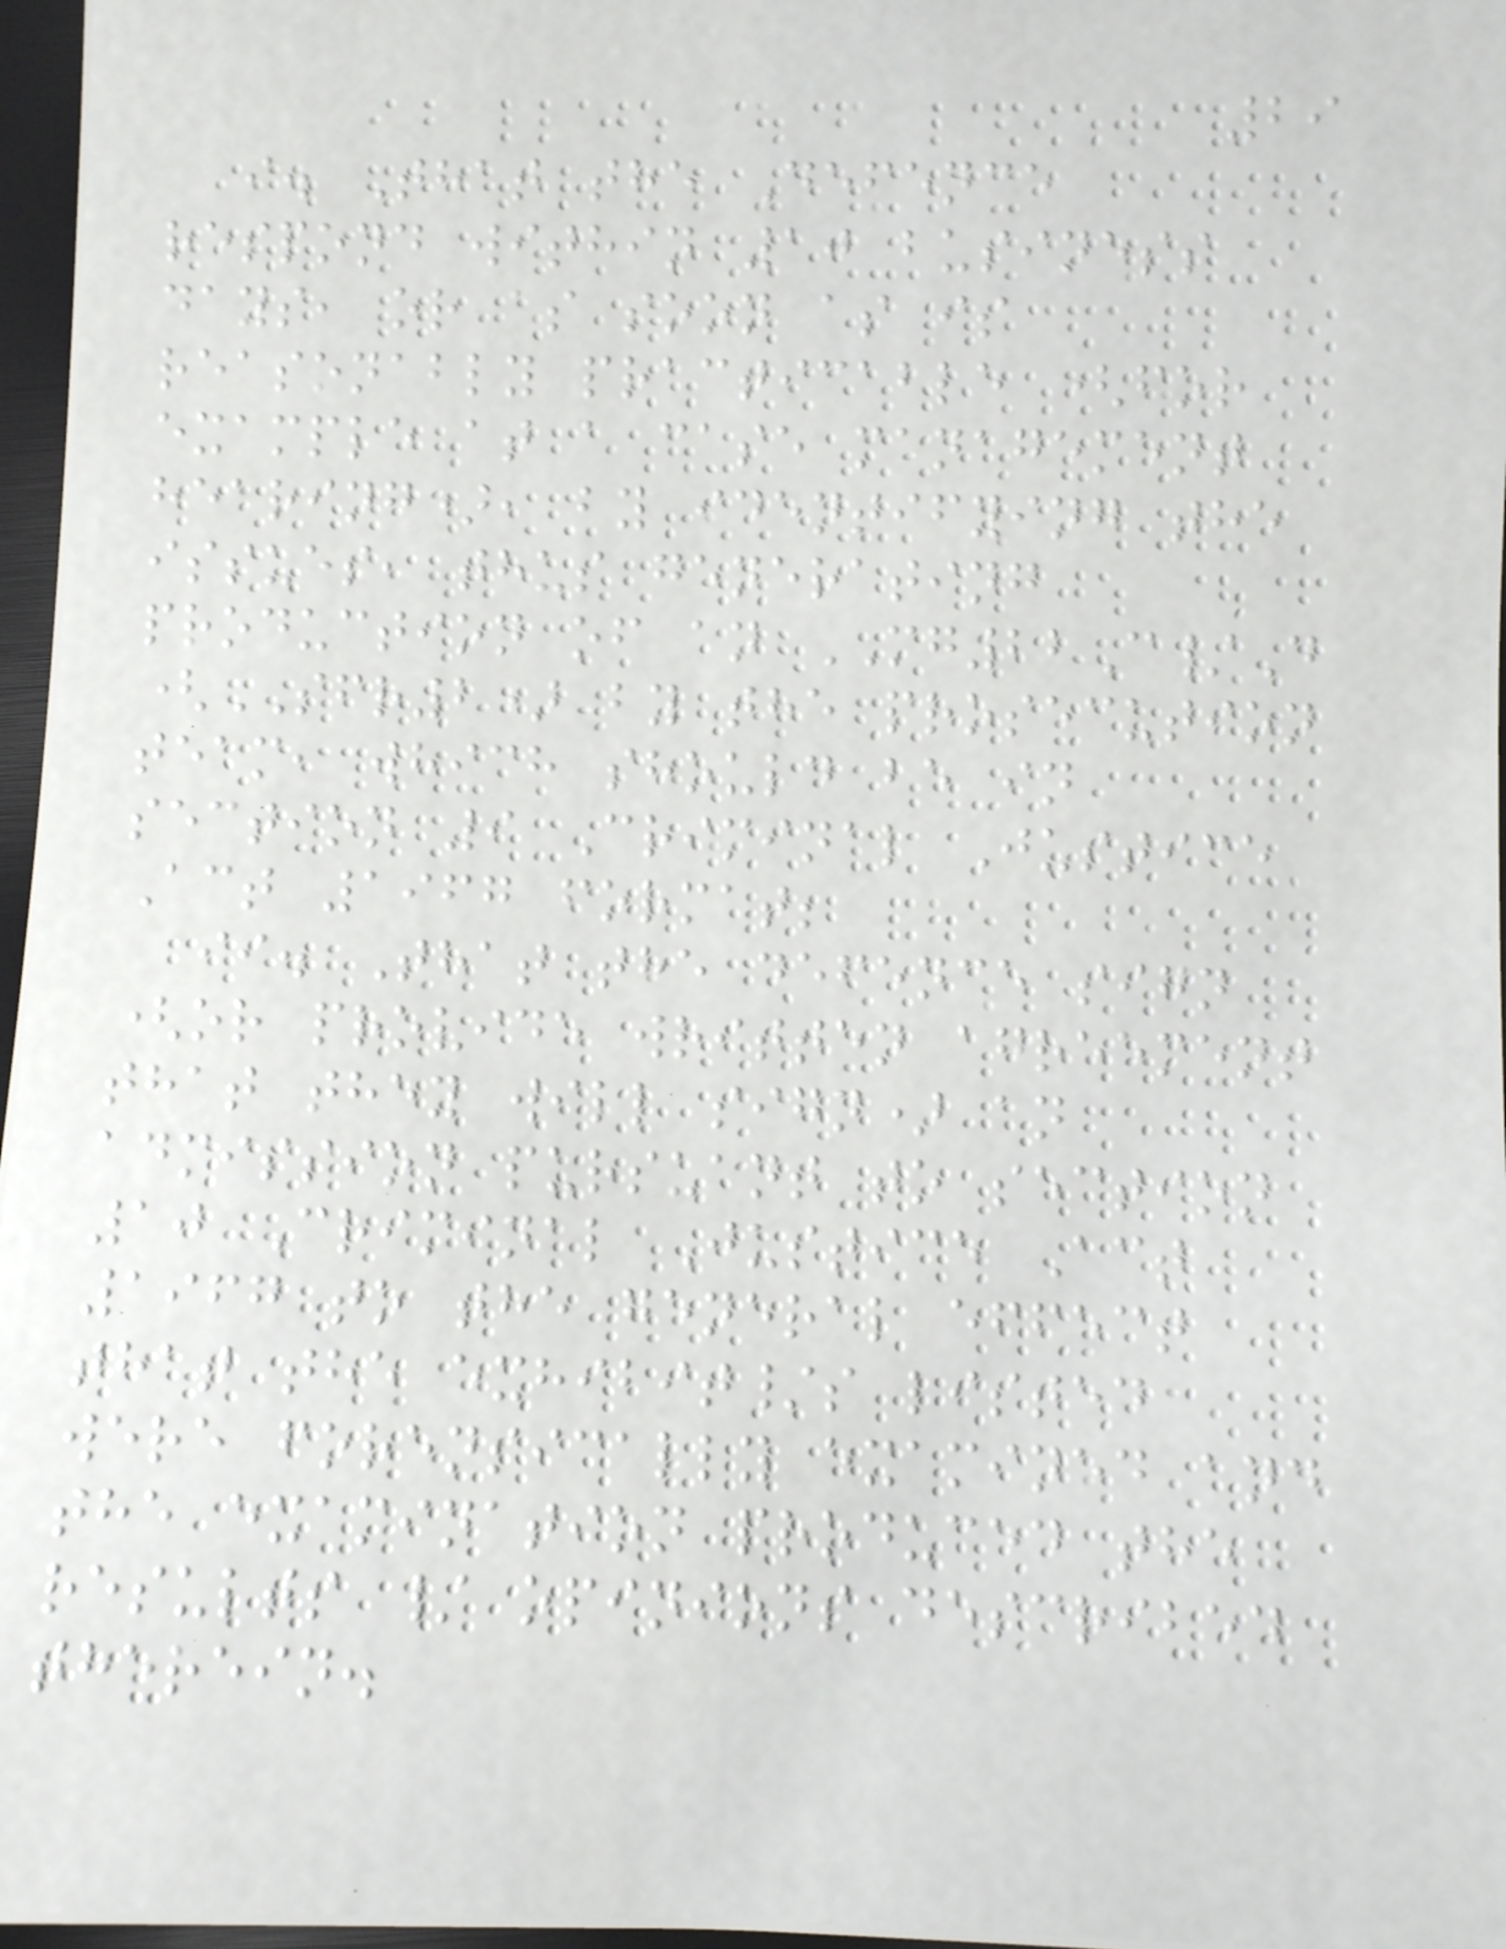29
i. That the Defence
respond within 10 business
days, or as soon as is
reasonably practicable (for
example at a case management
hearing), by identifying the
issues, thus generating
production of an MG22C/D
(SFR2) by the prosecution
team, which should be in
section 9 Criminal Justice
Act 1967 format;
ii. That the defence sign
(or provide written agreement
that they will sign) an
admission pursuant to section
10 Criminal Justice Act
1967 to the general effect
that the exhibit/s listed
were forensically examined and
the examination produced the
results / opinions described
therein.
